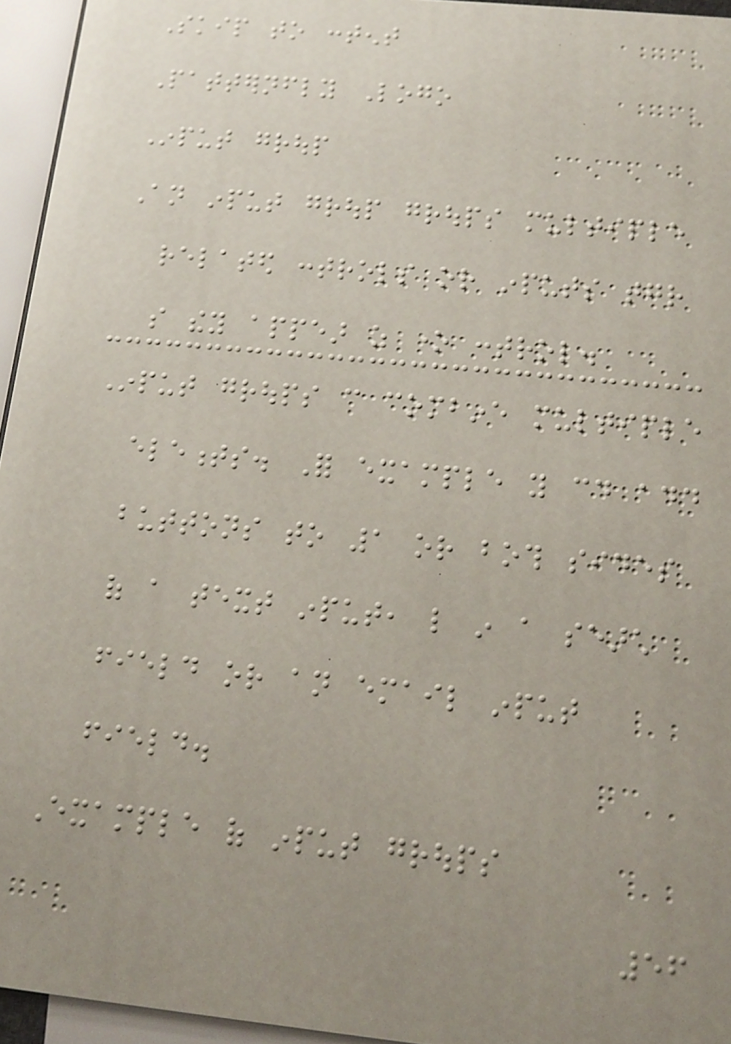Skip to content
Patternfly Logo
Input group
An input group groups multiple
related controls or inputs together
so they appear as one control.
Input groups can combine multiple
elements. For example you could add
buttons to 1 or both sides
of a text input, like in a search
field or an email input
field.
Example of input groups
56
